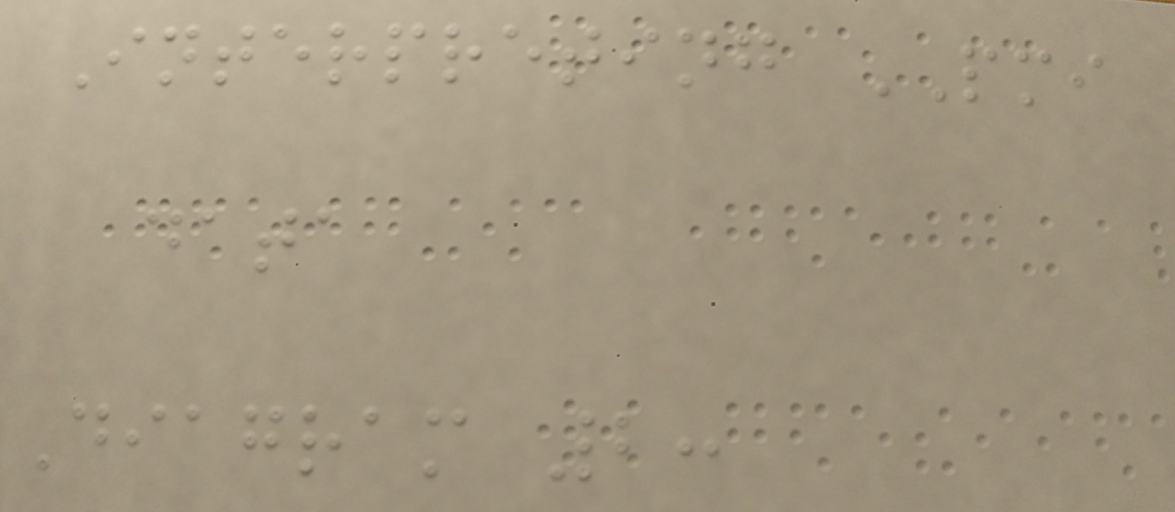Interpreting PMI
data
Diagram 2:
